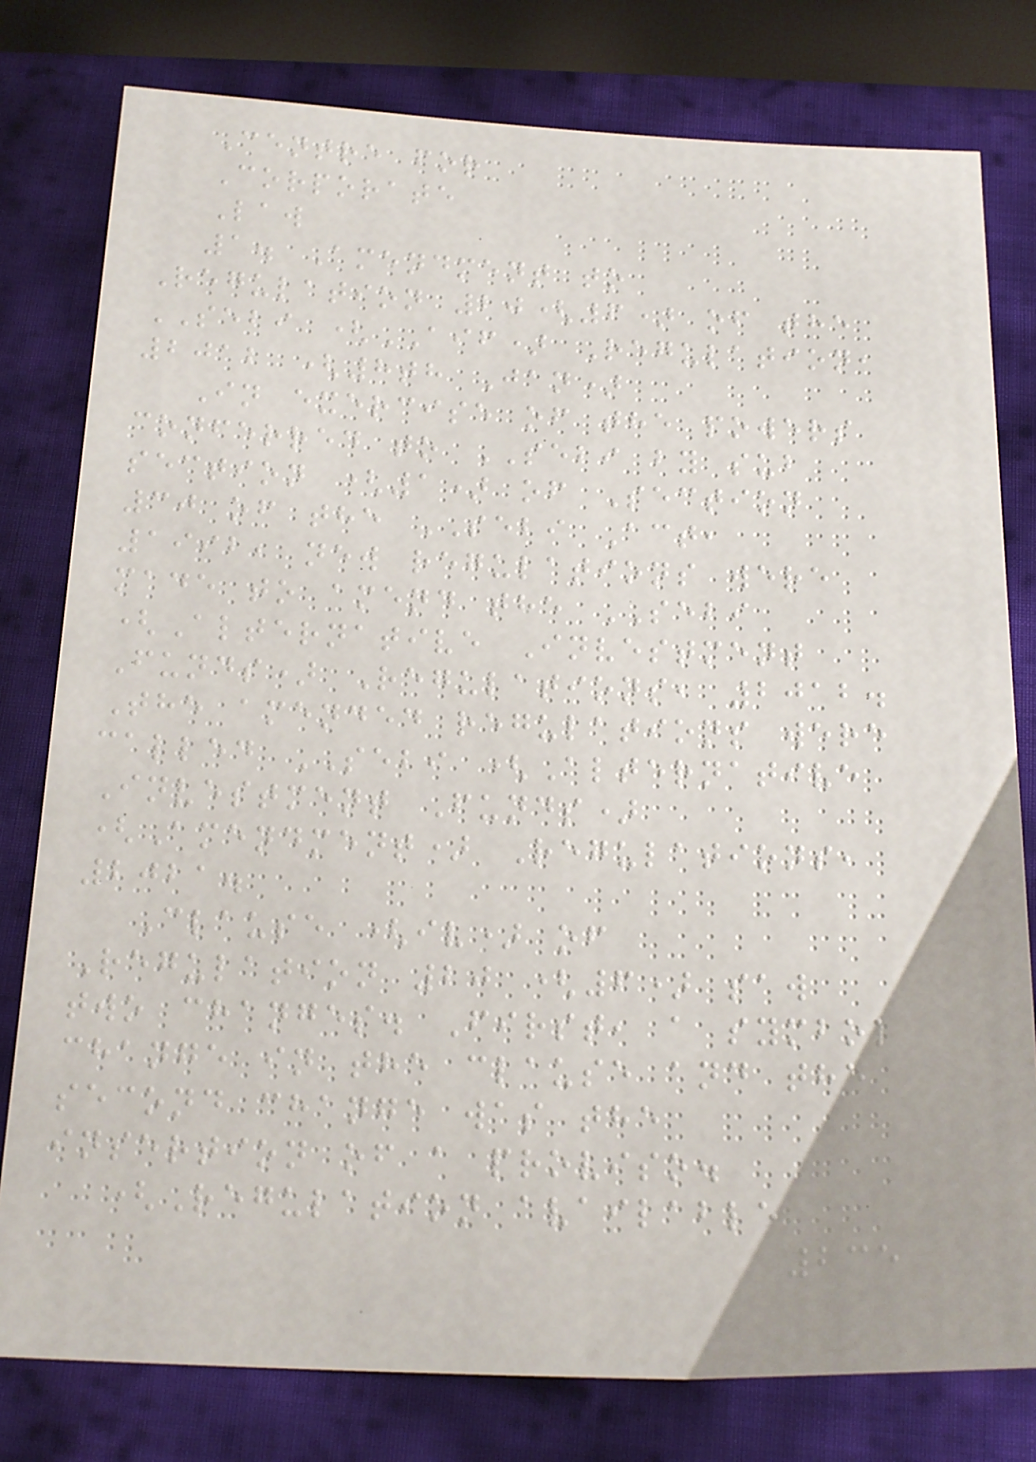Centre for
Corporate
Law
1. Amendment to
Regulation 20(6) of the
SEBI (AIF) Regulation,
2012 (8th Jan)
In exercise of the powers
conferred to SEBI by sub
section (1) of Section
30 of the SEBI Act,
1992, new regulations were
made to amend the SEBI
(Alternative Investment
Funds) Regulations, 2012.
The amended regulations were
called SEBI (Alternative
Investment Funds)
(Amendment) Regulations,
2021.
Clause (iv) of
Regulation 20 (6) saw
two changes. First, a symbol
change in the clause and the
second change was the
insertion of a proviso.
(Regulation available
235
